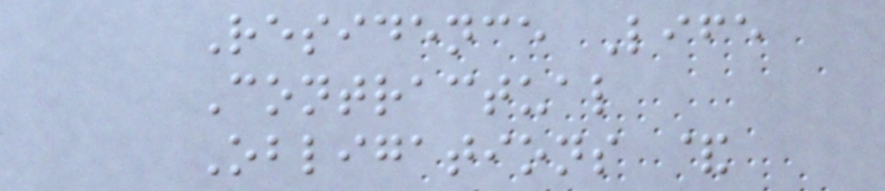Residence Life
Contractual
Obligations &
